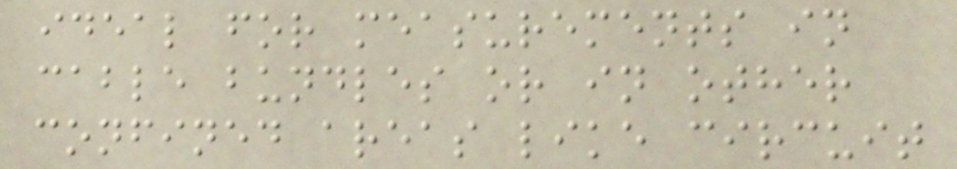ideal for measurements in
cable bundles or in other
confined areas like circuit
